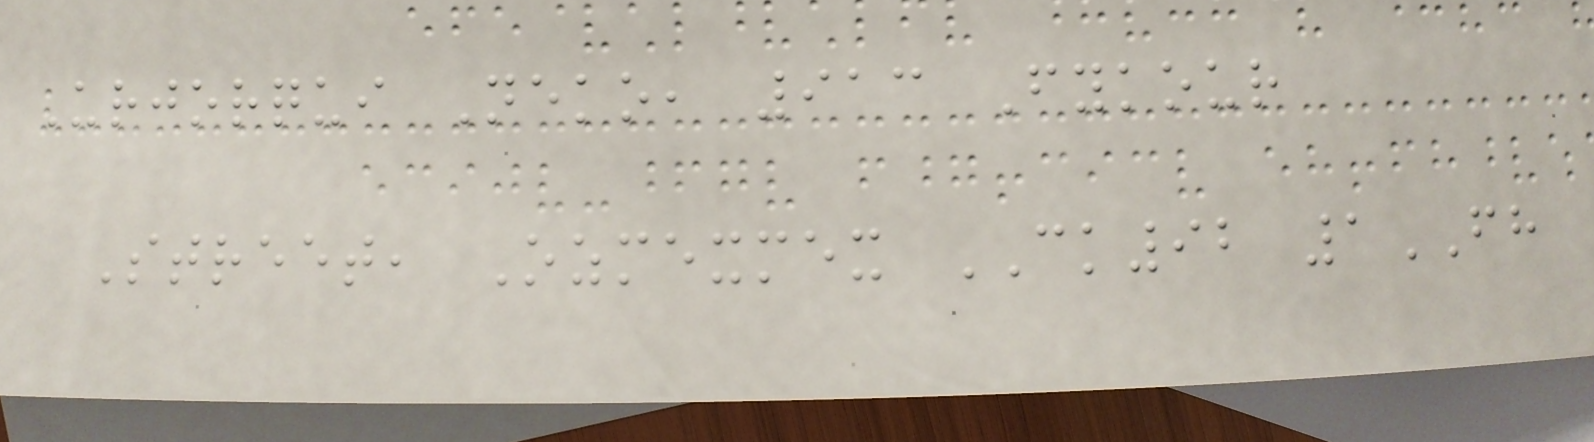Urjorqui Neko, 913 Fykour
Street, Ozmexmex CK92 1FH
